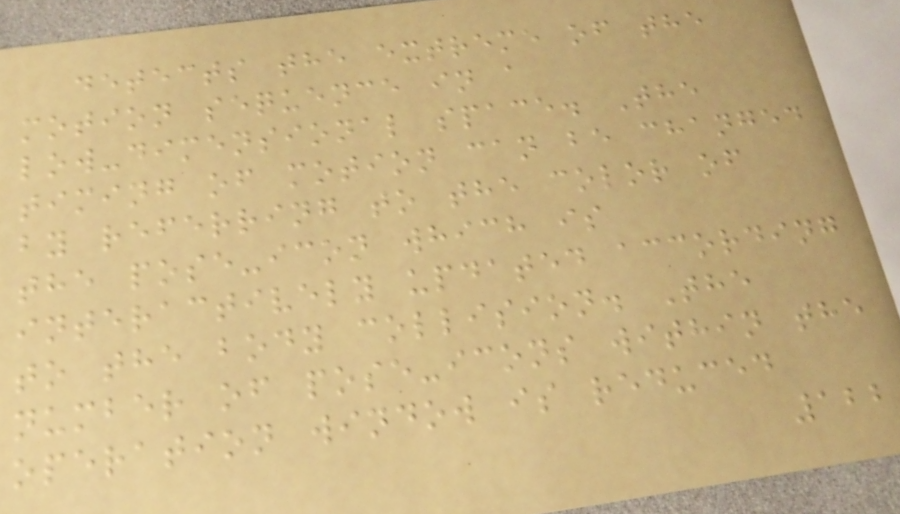detects the extreme of the
motion sequence in a
low-dimensional space. The
timing of motion can be changed
by referring to the color of
the pose-icon which is
interactively updated according
to the body collision. The
number of pose-icons within the
operation window is reduced
122
